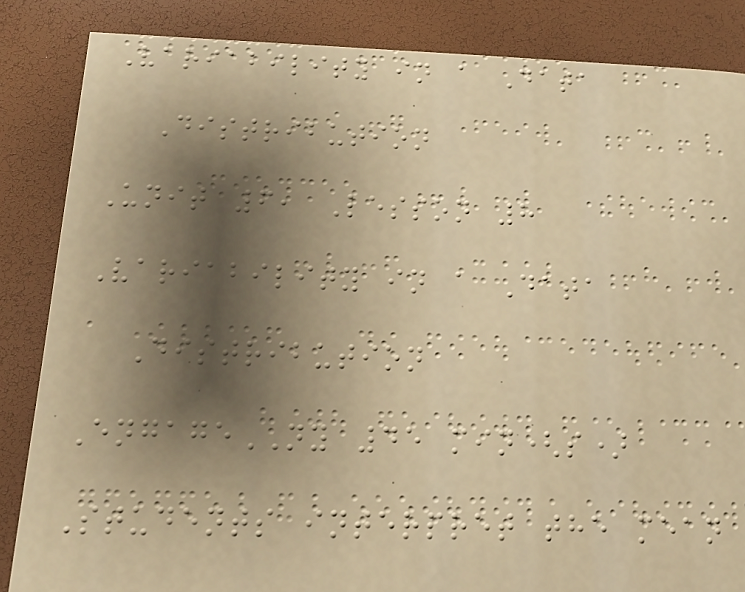Variability in a Data
Distribution
Unit 6, Lesson 8
Variability in a Data
Distribution
EngageNY 45 min(s)
Students interpret the mean
